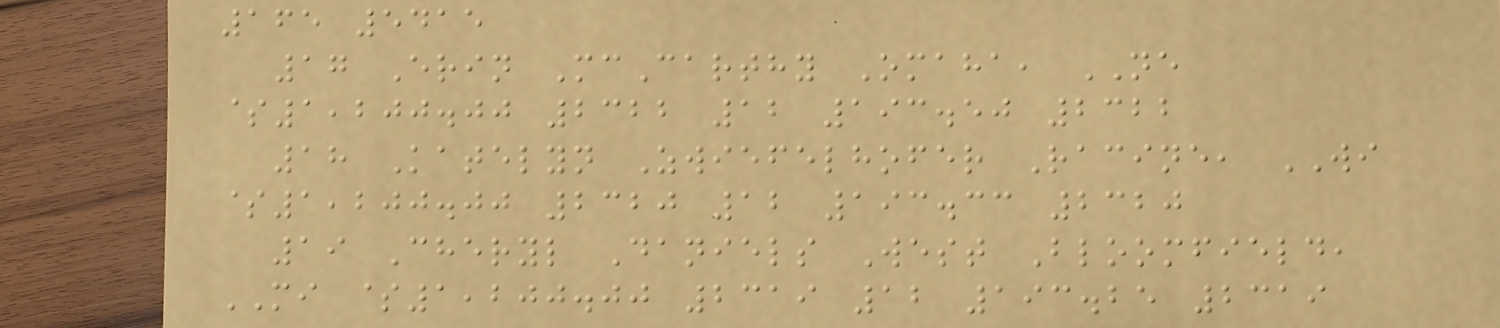165 5415
17 Erin McCarthy Omaha, NE
$1,200.00 2322 12 193.50 2322
18 Katelyn Zwiefelhofer Racine, WI
$1,200.00 2320 12 193.33 2320
19 Cheryl Daniels West Bloomfield,
MI $1,200.00 2319 12 193.25 2319
